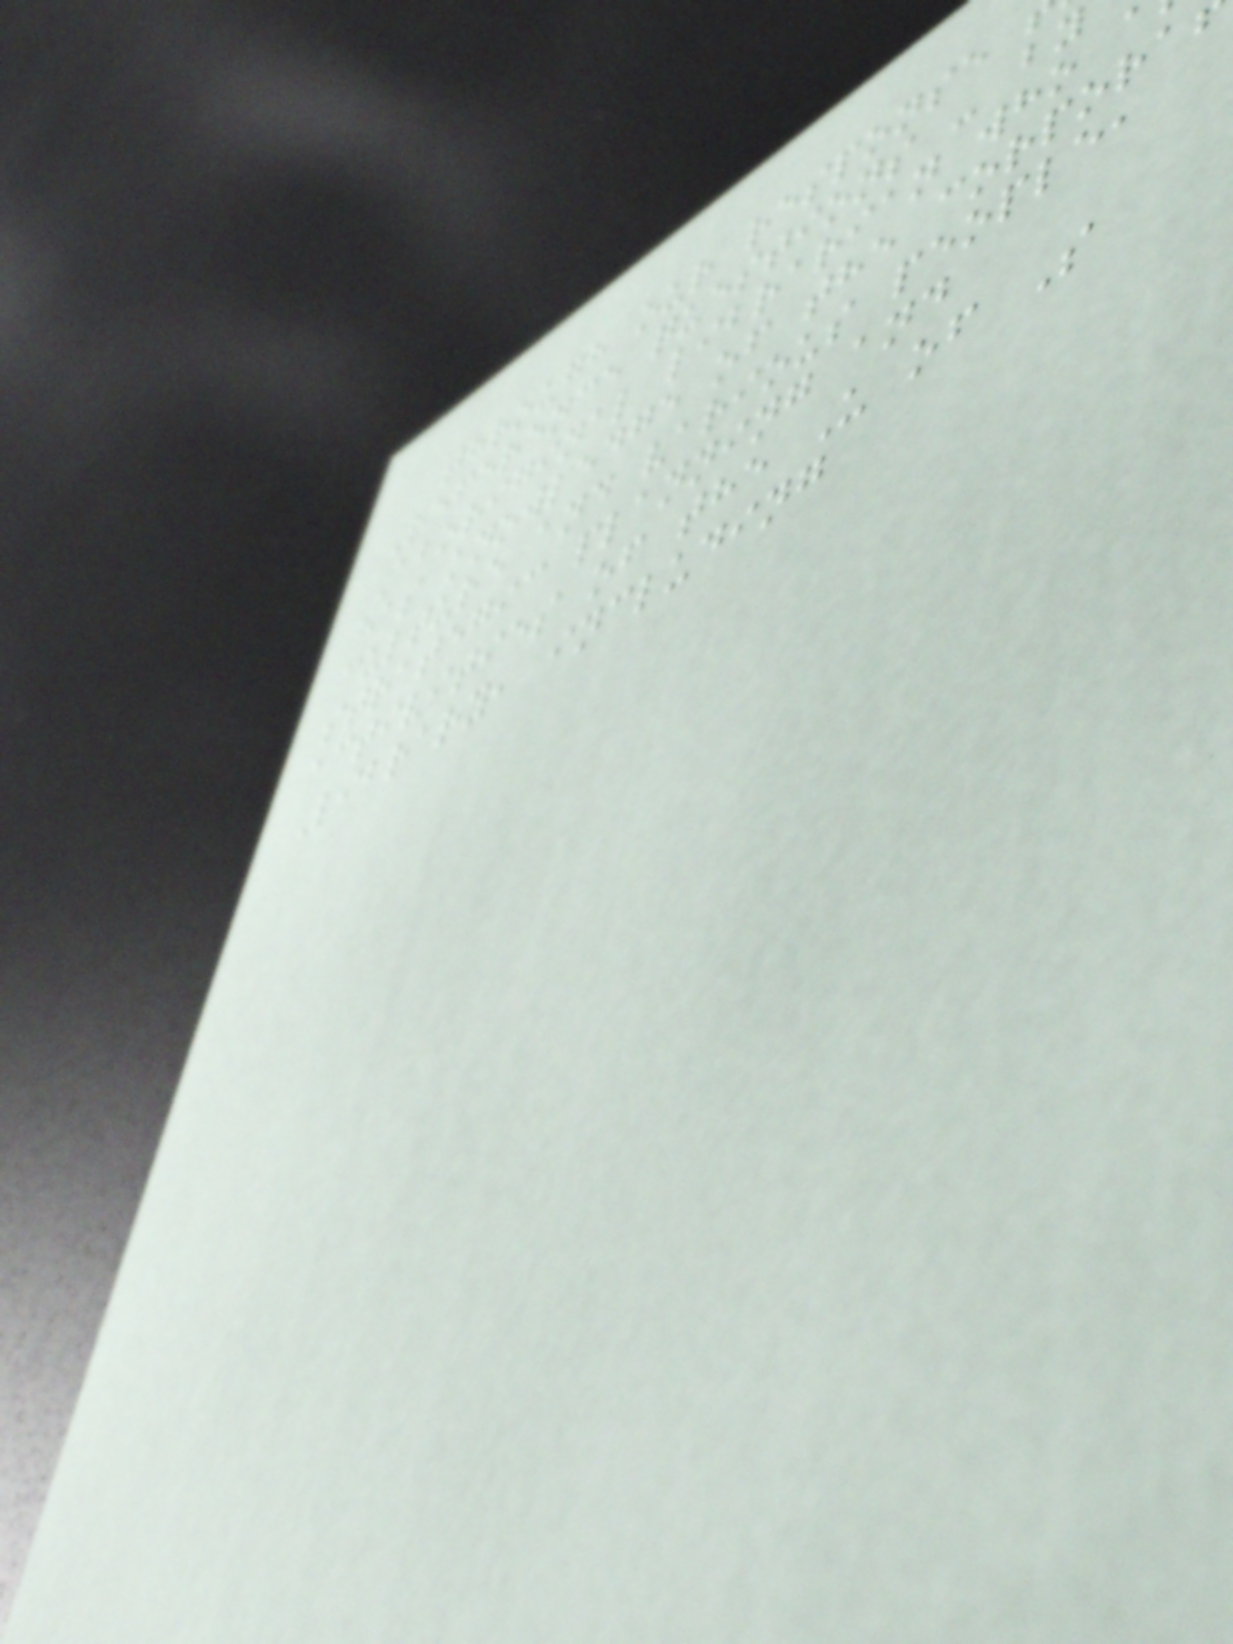through our response
Reference questions - by
Aboriginal librarian who
has knowledge of the corpora
culture and various people,
strategic planning and
activities of the U of S
Library, including
